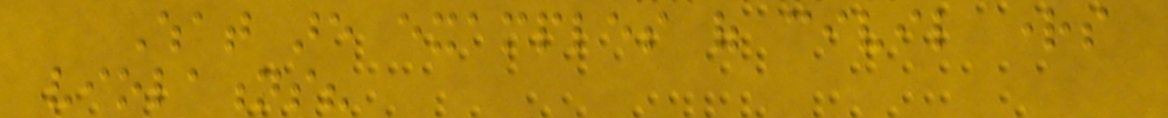What are examples of civil rights
violations?
